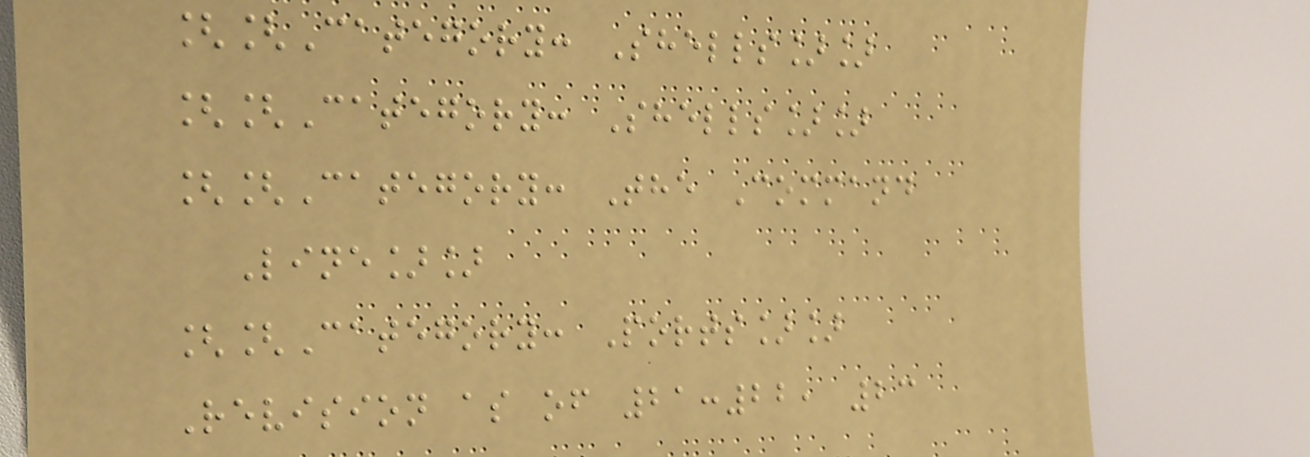[[Category: Shells]]
[[Category: Shells]]
[[Category: The Command
Line]]
[[Category: Ports]]
Revision as of 21:22, 23
